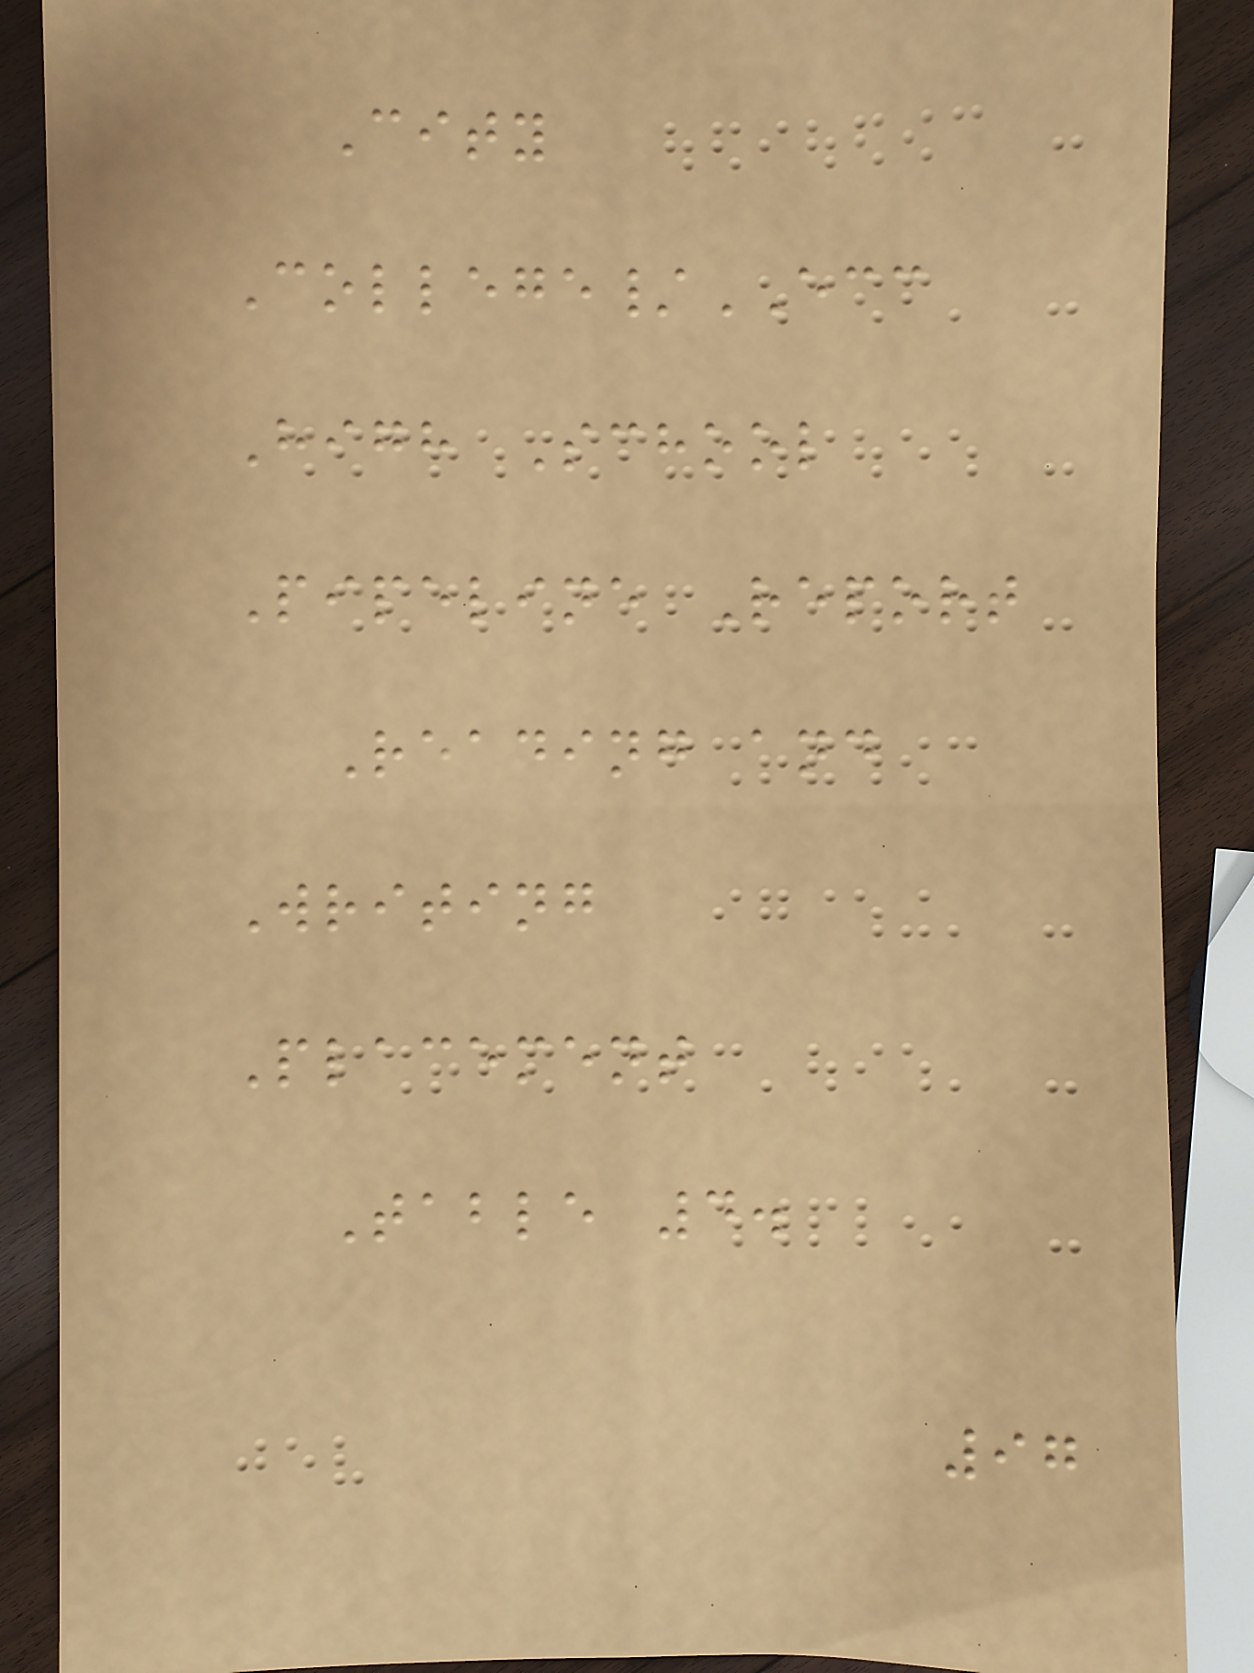City
College/ECC
High School
Pipeline Report
Reading and
Writing
Placement
Table 4.
97
